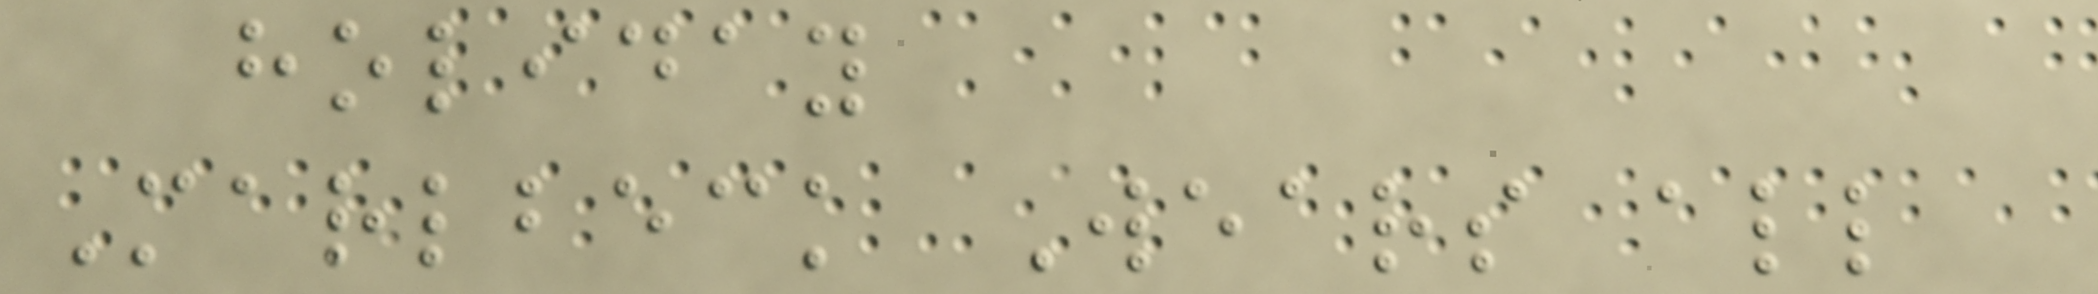holiday
Marlbeck Wears all
